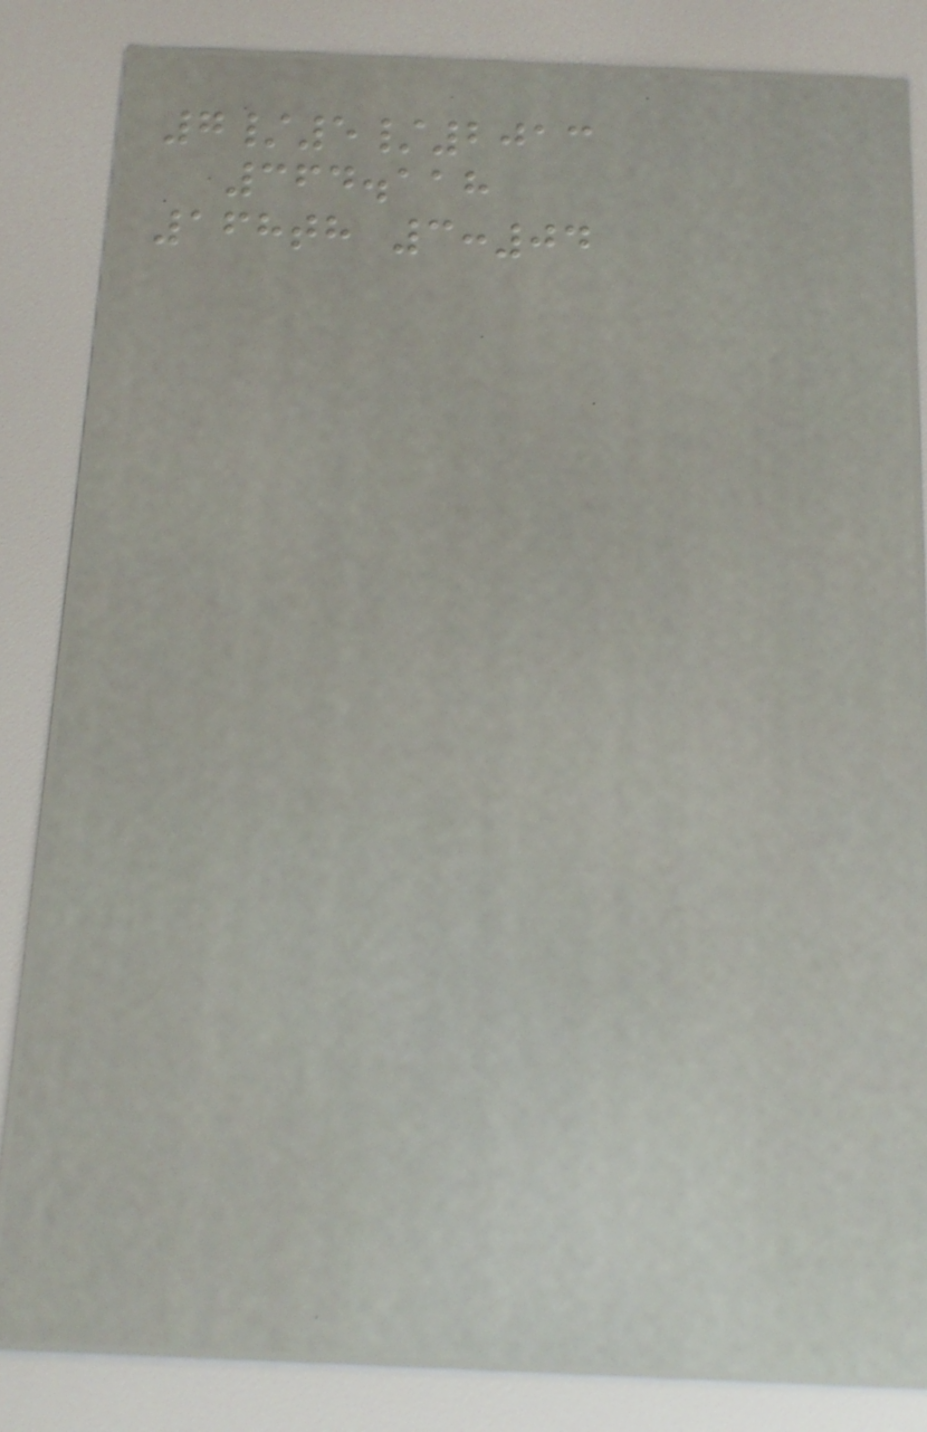7/5/2013
364.118
168th 3:04
